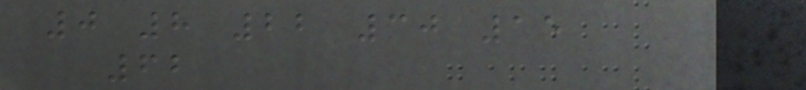0 8 22 30 15
62
